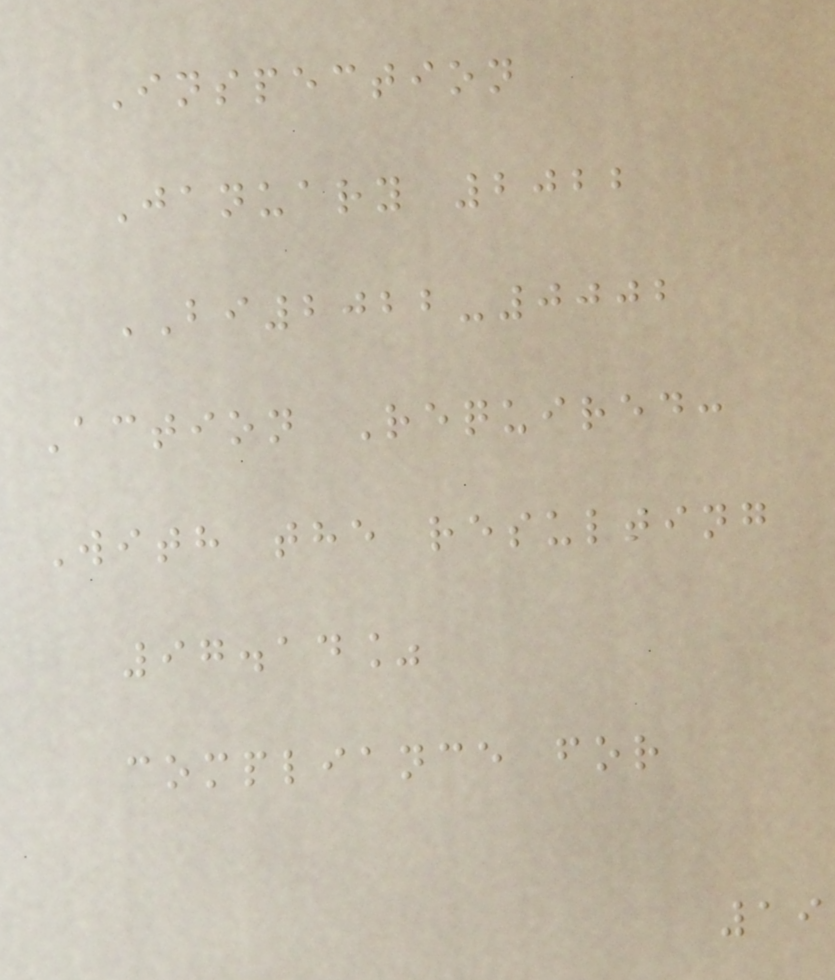Inspection
January 2022
BI2022-0002
Action Required:
With the resulting
97.14%
compliance for
19
